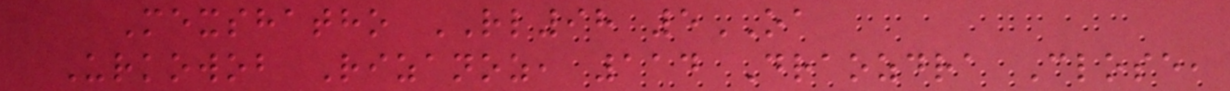Mexshatho RL98 5OA
Urkowob Rizanoz, 114 Draozdra Close,
